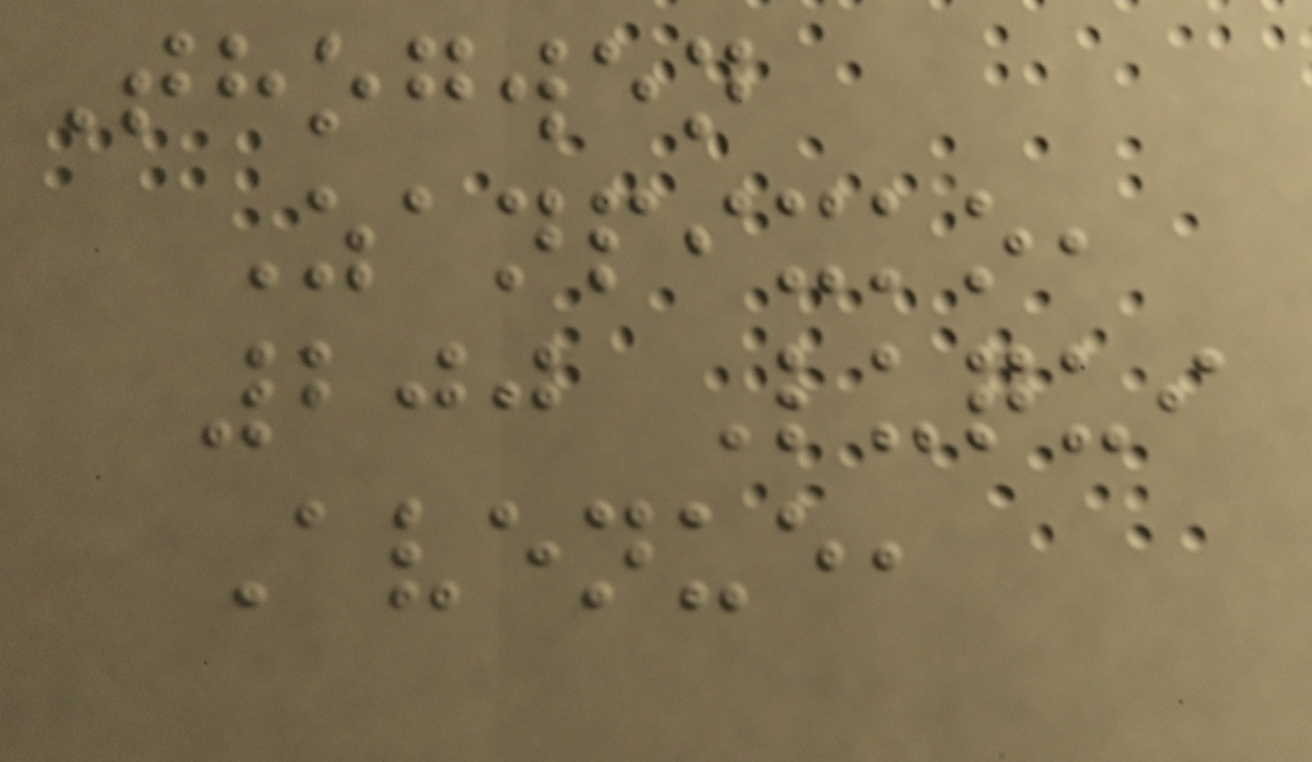Thogwen
Zanpixko,
200 Luqui
Avenue,
